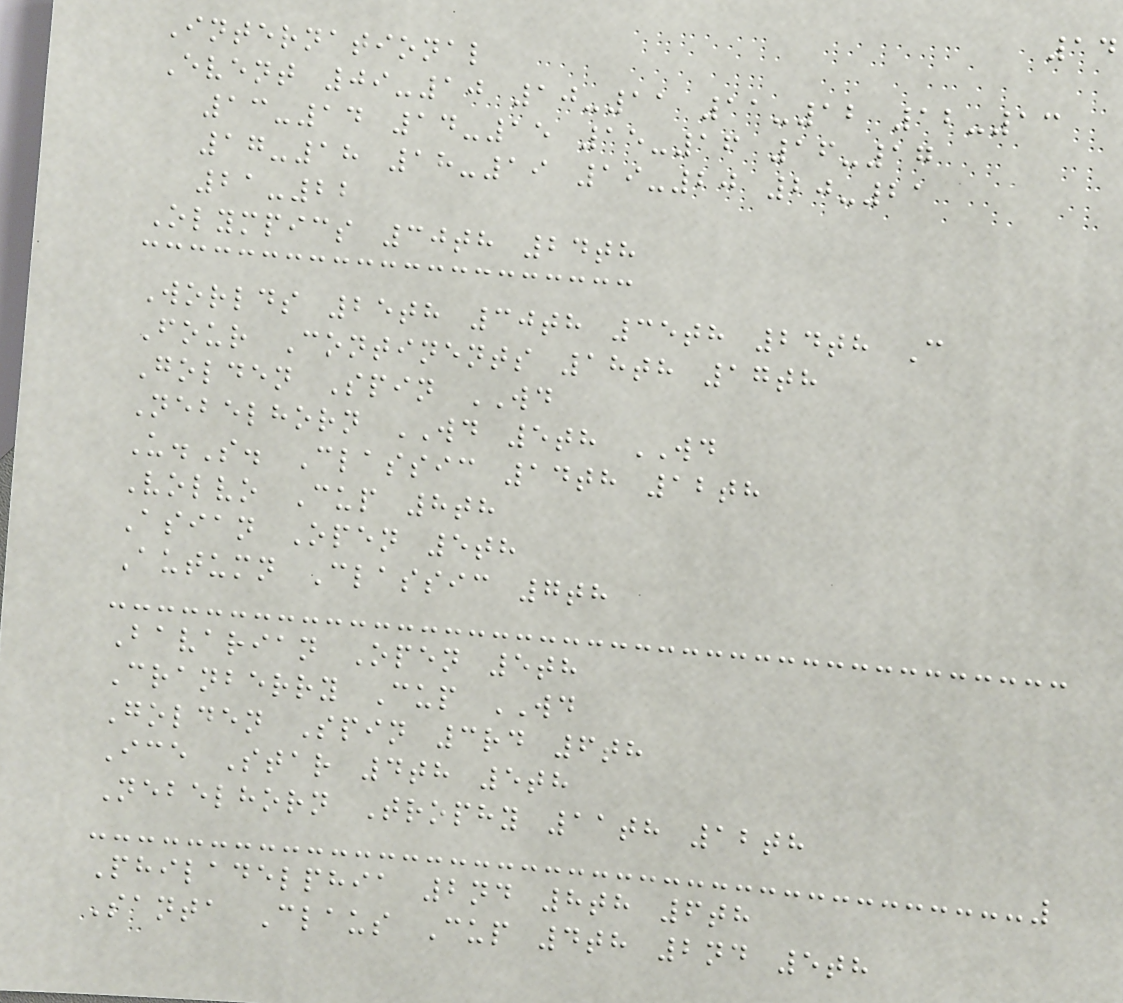14
International
Event 09-10 10-11 11-12 12-13
13-14 14-15 15-16 16-17
17-18 18-19 19-20 20-21
21-22
Olympics 30th 24th
Worlds 25th 30th 35th 24th C
Four Continents 18th 17th
Golden Spin WD
Nebelhorn WD 5th WD
U.S. Classic 14th 12th
Volvo Cup 8th
Asian Open 5th
Autumn Classic 7th
Bavarian Open 5th
Cranberry Cup WD
Golden Spin 3rd 6th
Ice Star 4th 5th
Nebelhorn Trophy 11th 12th
Philadelphia 2nd 8th 6th
Santa Claus Cup 4th 2nd 5th
